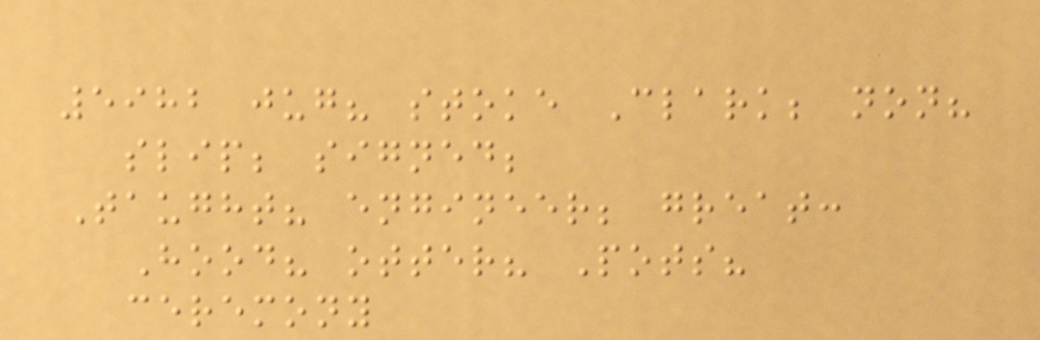5982 jug? stoke Clark; non?
slip; signed;
Taught? engineer; great:
Hood? otter? Pots?
ceremony
